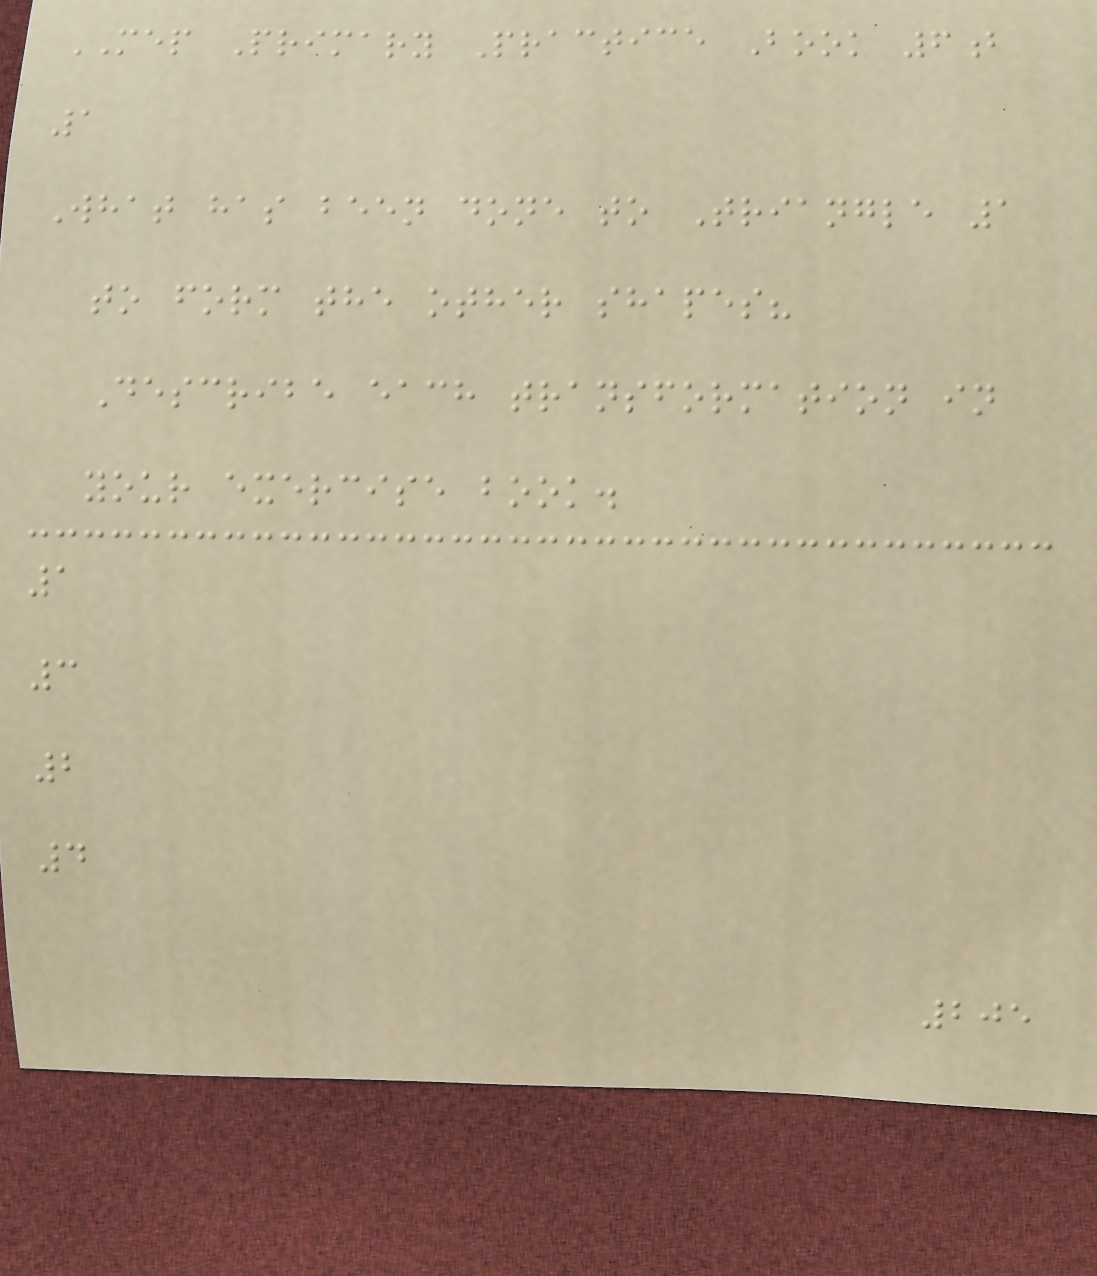MEP Primary Practice Book 6b
1
What has been done to Triangle 1
to form the other shapes?
Describe each transformation in
your exercise book.
1
3
2
4
205
